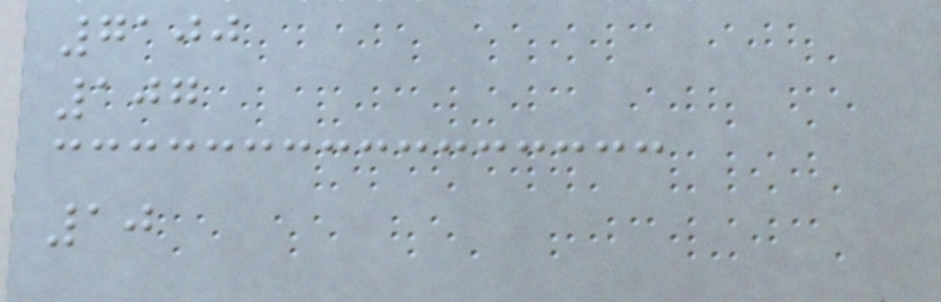7100
107
10
